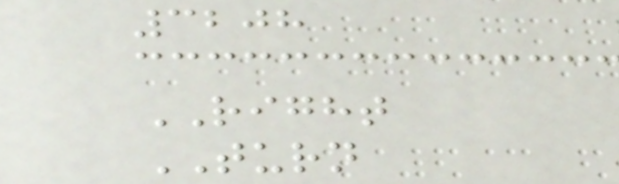3208
RIGHT
TURN
